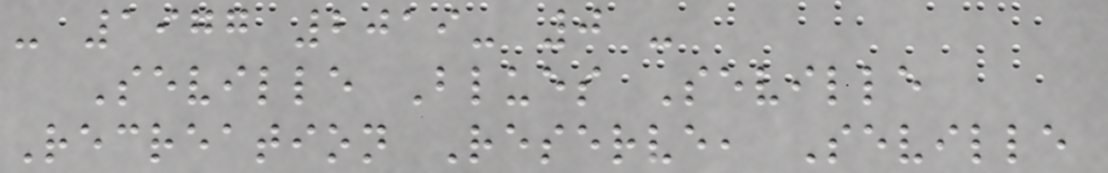- 1977 2019- 0 -
Seville Blues Seville
Recreation Reserve, Seville
